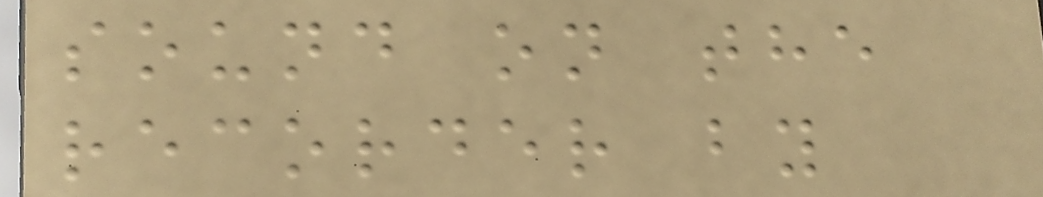sound on the
recorder by
